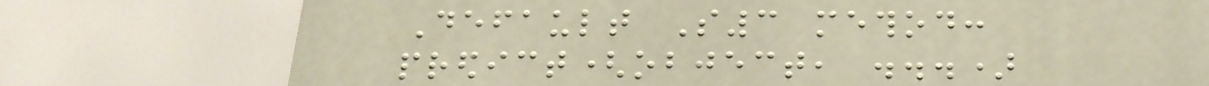Default S3 method:
predict(object, ...)
